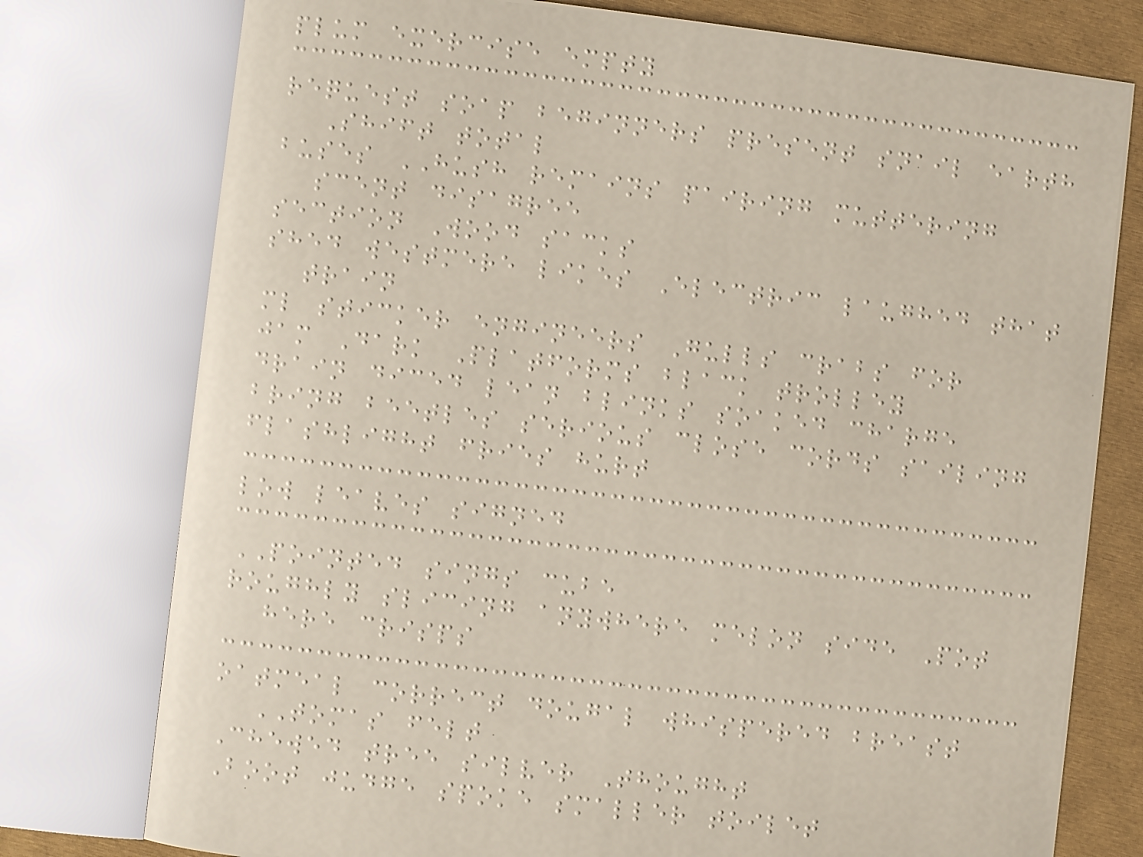plum exercise empty
request soap beginners present snail earth
Shift total
buses HUSH remains pairing muttering
scent disagree
section Wood sacks
shed westmere likes Electric laughed that
train
ml sticker engineers Gulls crabs for
jam Dark Platforms black trolley
drain diced lean blinks soaked charge
bring beetles serious close cords sailing
flashlight fries hurt
low leaves signed
POINTED sings cube
roughly slicing anywhere melon side Pot
here crisps
oatmeal correct dougal whispered breast
TOMAS felt
Chewed tree silver Thought
Boot judge spoke smaller toilet
